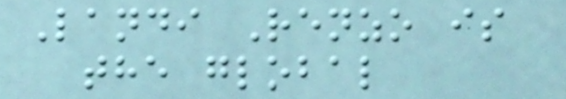Landi Renzo is
the global
